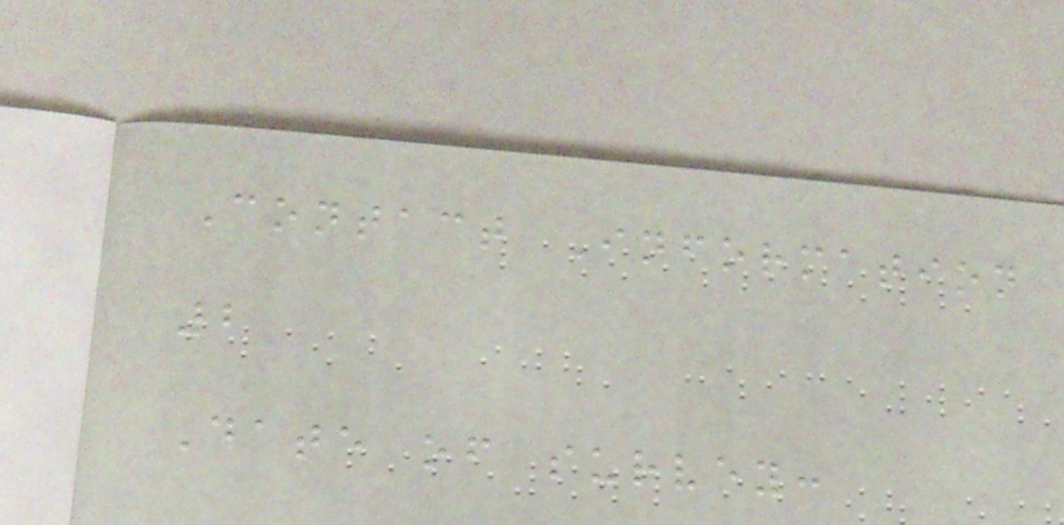Contact Information
2
Date of survey:
